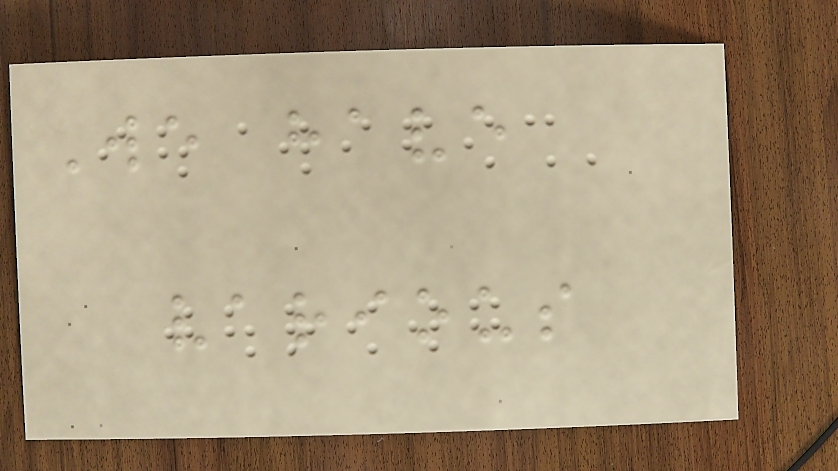We have
various
